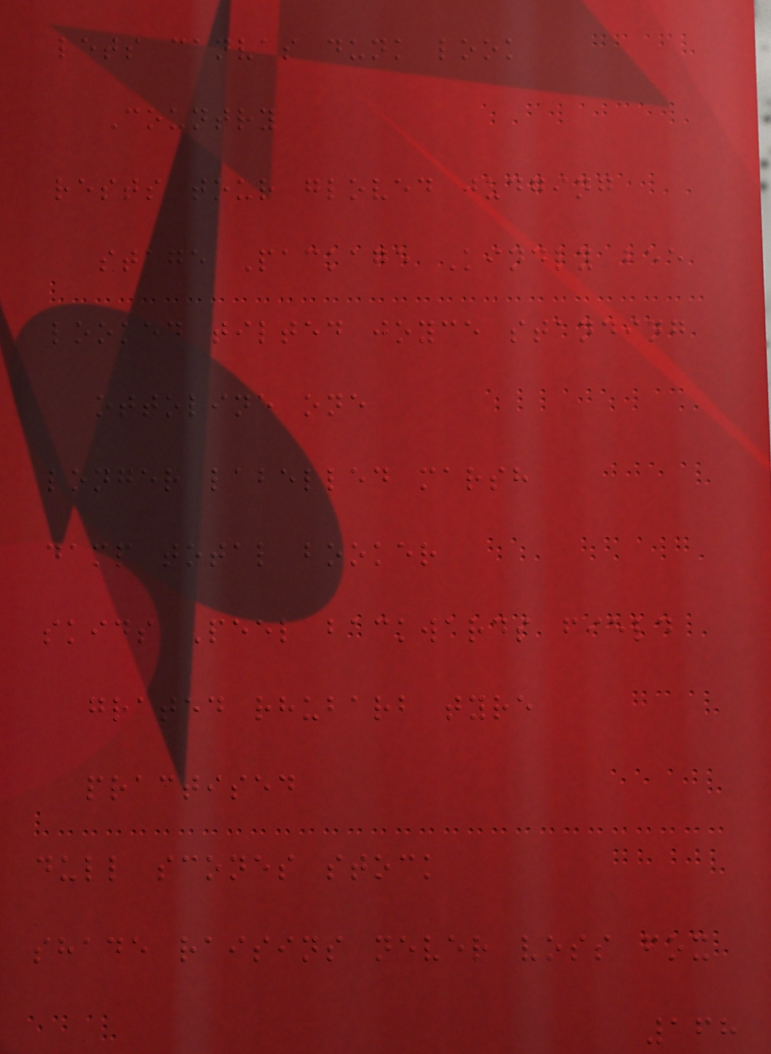lets canvas dunk look
Country
rests tour gloved judging
stage Package Kindly bee
looked tilted joyce standing
ottoline one
longer labelled marsh
damp total booker
skids Peel backwards field
grated rhubarb tyre
practised
dull scones stock
shade raisins never voss fox
168
